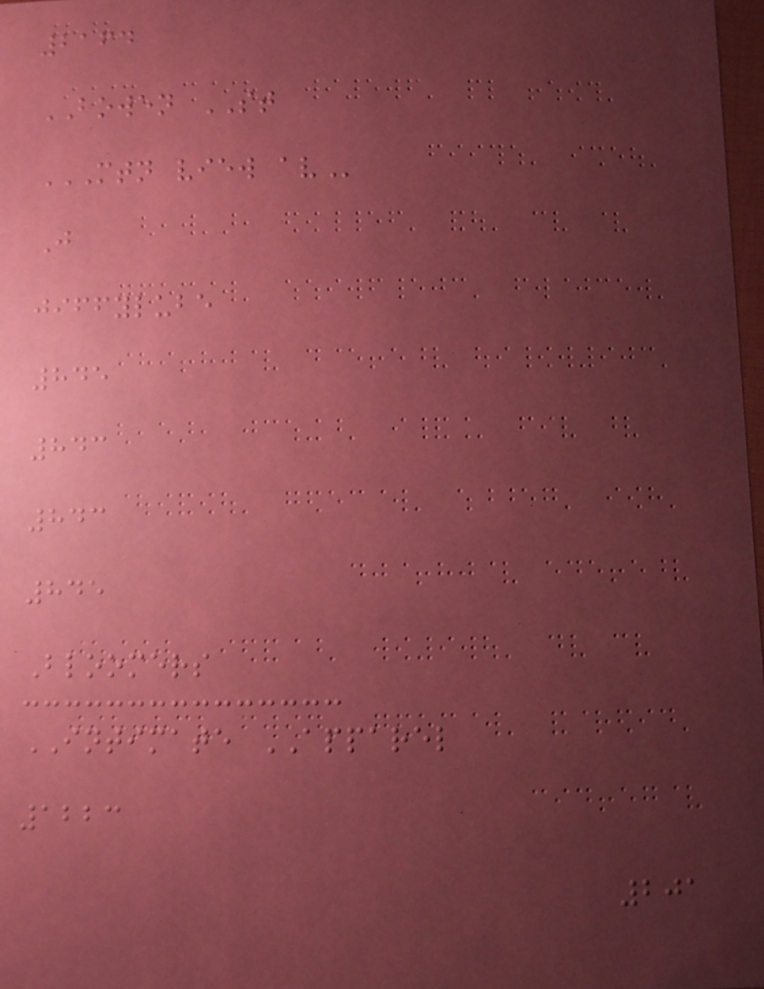2164
BOWEN ST
MTN VIEW AV
J
jiffylube
845
843
843
845
Bloomers
INTIMATE APPAREL
1223
201
